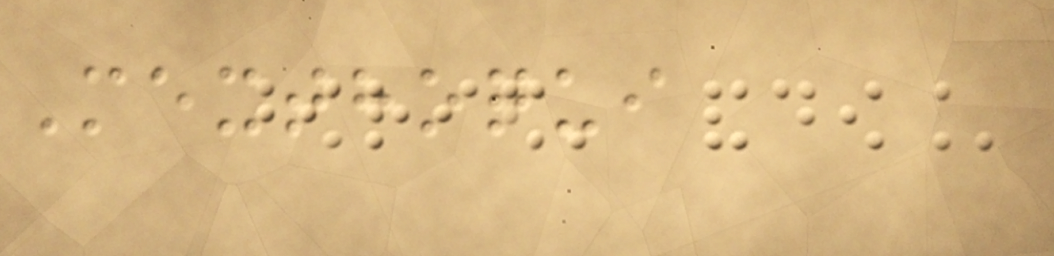Mexthoqui
